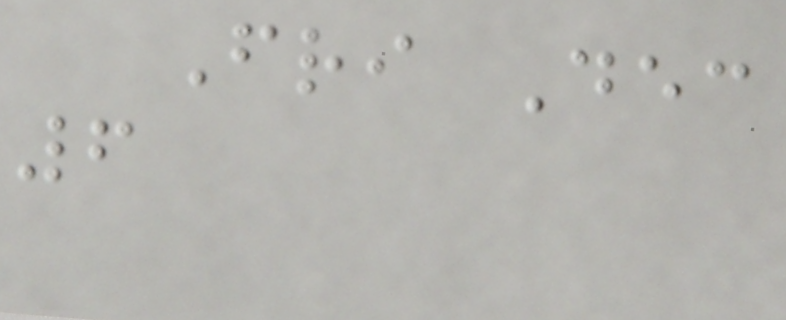Fri Dec
6
